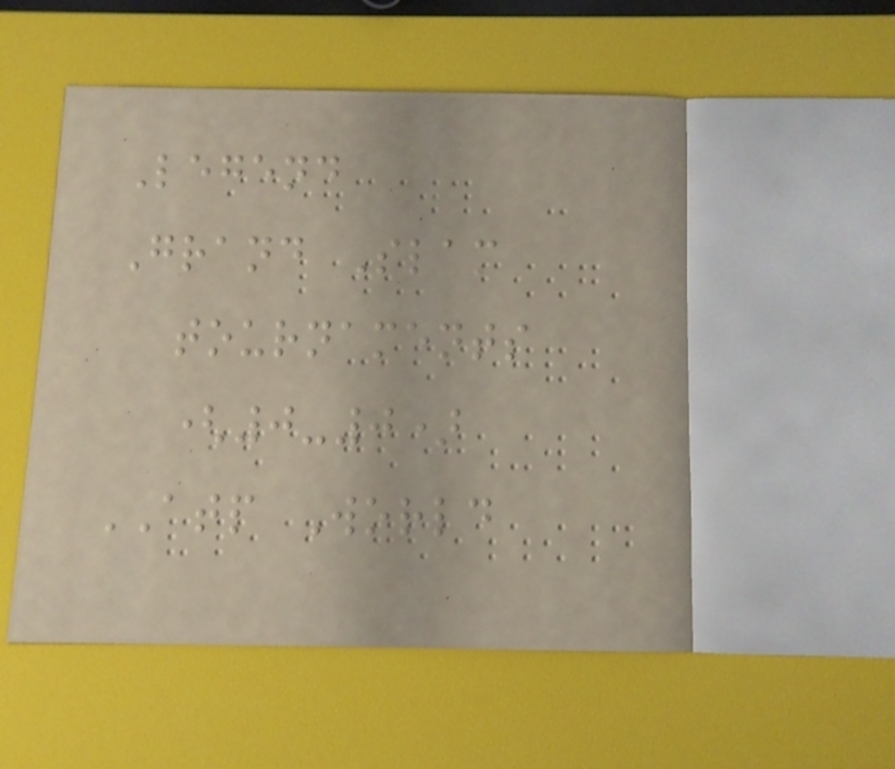Legend
Grand Slam
tournaments
(0-0)
ATP World
